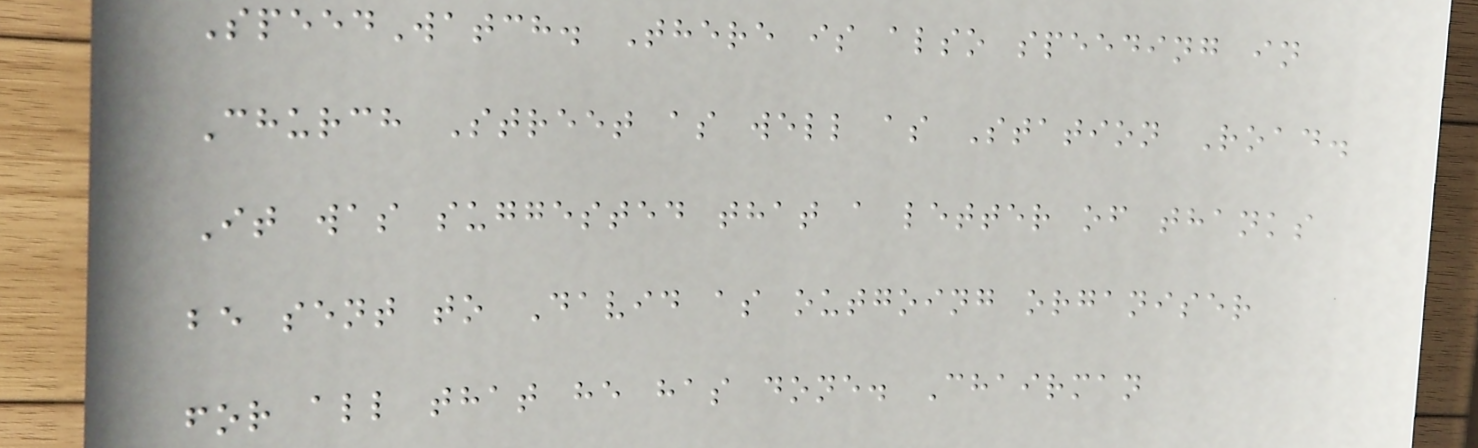SpeedWatch. There is also speeding in
Church Street as well as Station Road.
It was suggested that a letter of thanks
be sent to David as outgoing organiser
for all that he has done. Chairman
